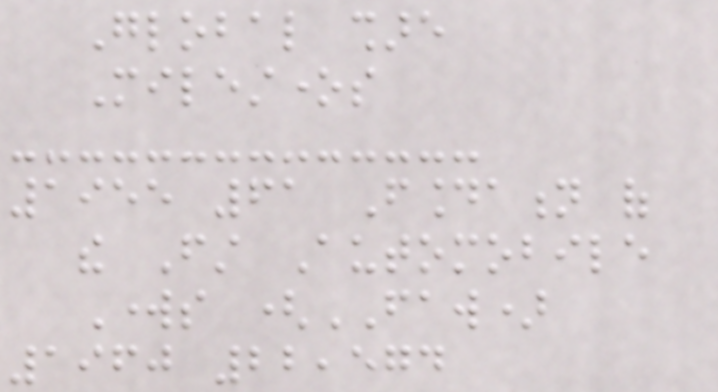Global share
Milestones
1955 61 Foundation of
the First Automobile
Works (FAW)
1960 22,574
